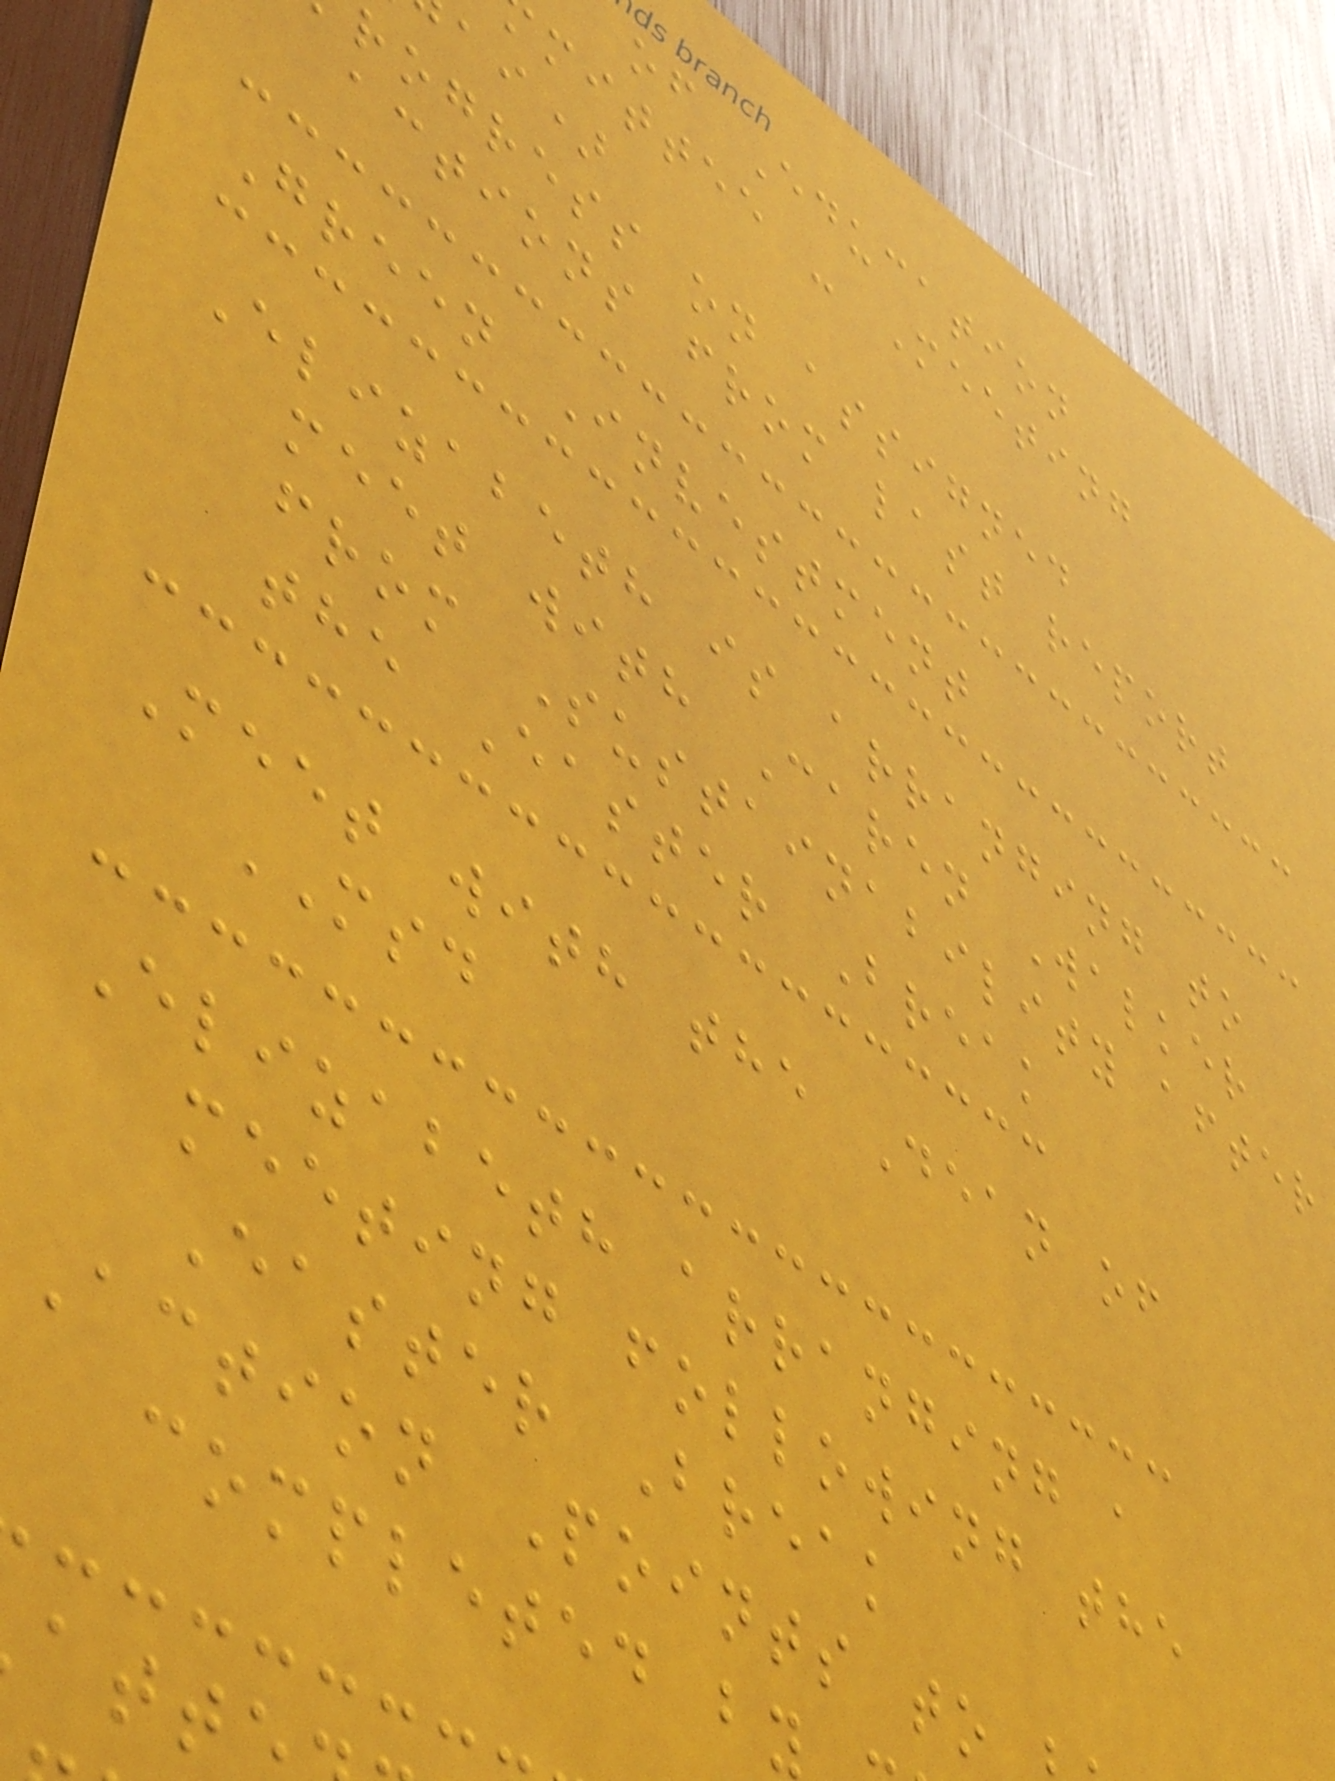of Education
mittee - Meeting
ai)
rogress on assigned
actions from last report
Green Investment
Elizabeth is arranging to
meet with Caren Walker
from Sustainability after
the Easter Break
Meet with the Dean of
MSD
Elizabeth arranging a
meeting following the
Easter Break
Action Points to
completed by
